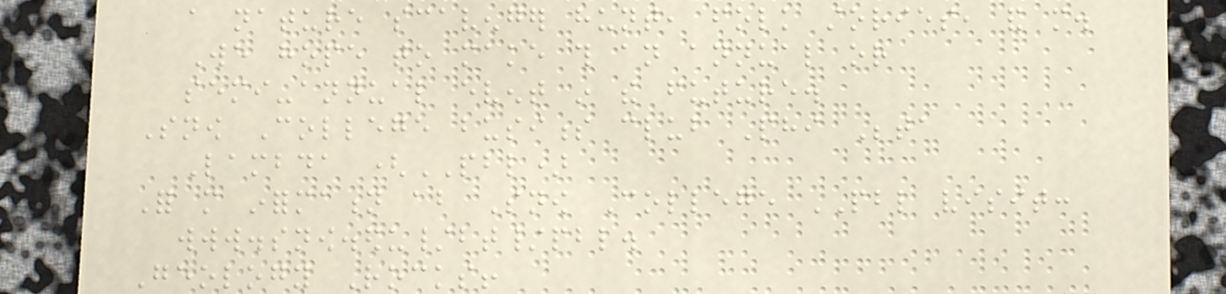a nature scavenger hunt, folk stories, and more.
We hope to make this an annual or
semi-annual event in the future.
Snow College business club Phi Beta
Lambda (PBL)
For more information about Snow College PBL visit:
www.snow.edu/bt/pbl.
Geology Rocks!
